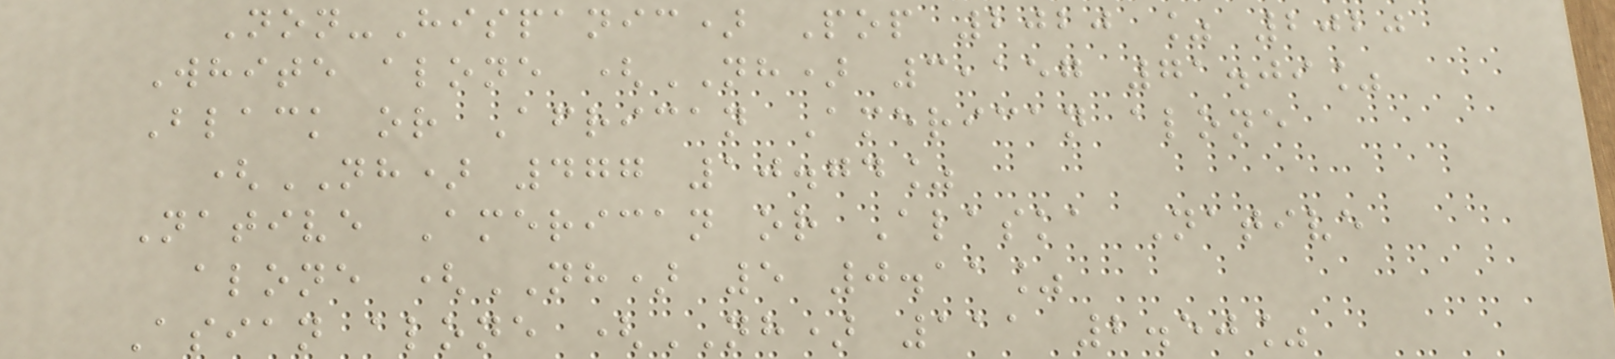Non-Hispanic) Pop 2020 % 2020
White alone (NH) 3,157 71.09%
Black or African American alone
(NH) 477 10.74%
Native American or Alaska Native
alone (NH) 5 0.11%
Asian alone (NH) 111 2.50%
